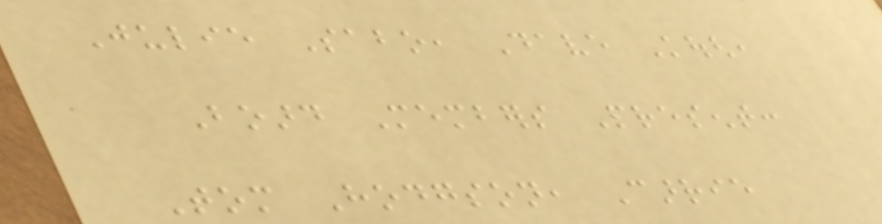Julie Sabo, Dave Kough,
Board Members Present:
Tom Hodgson, Carrie
